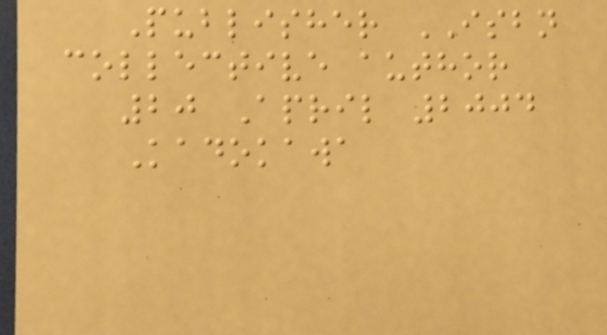Publisher ISBN
collective author
20 April 2004
Kadokawa
